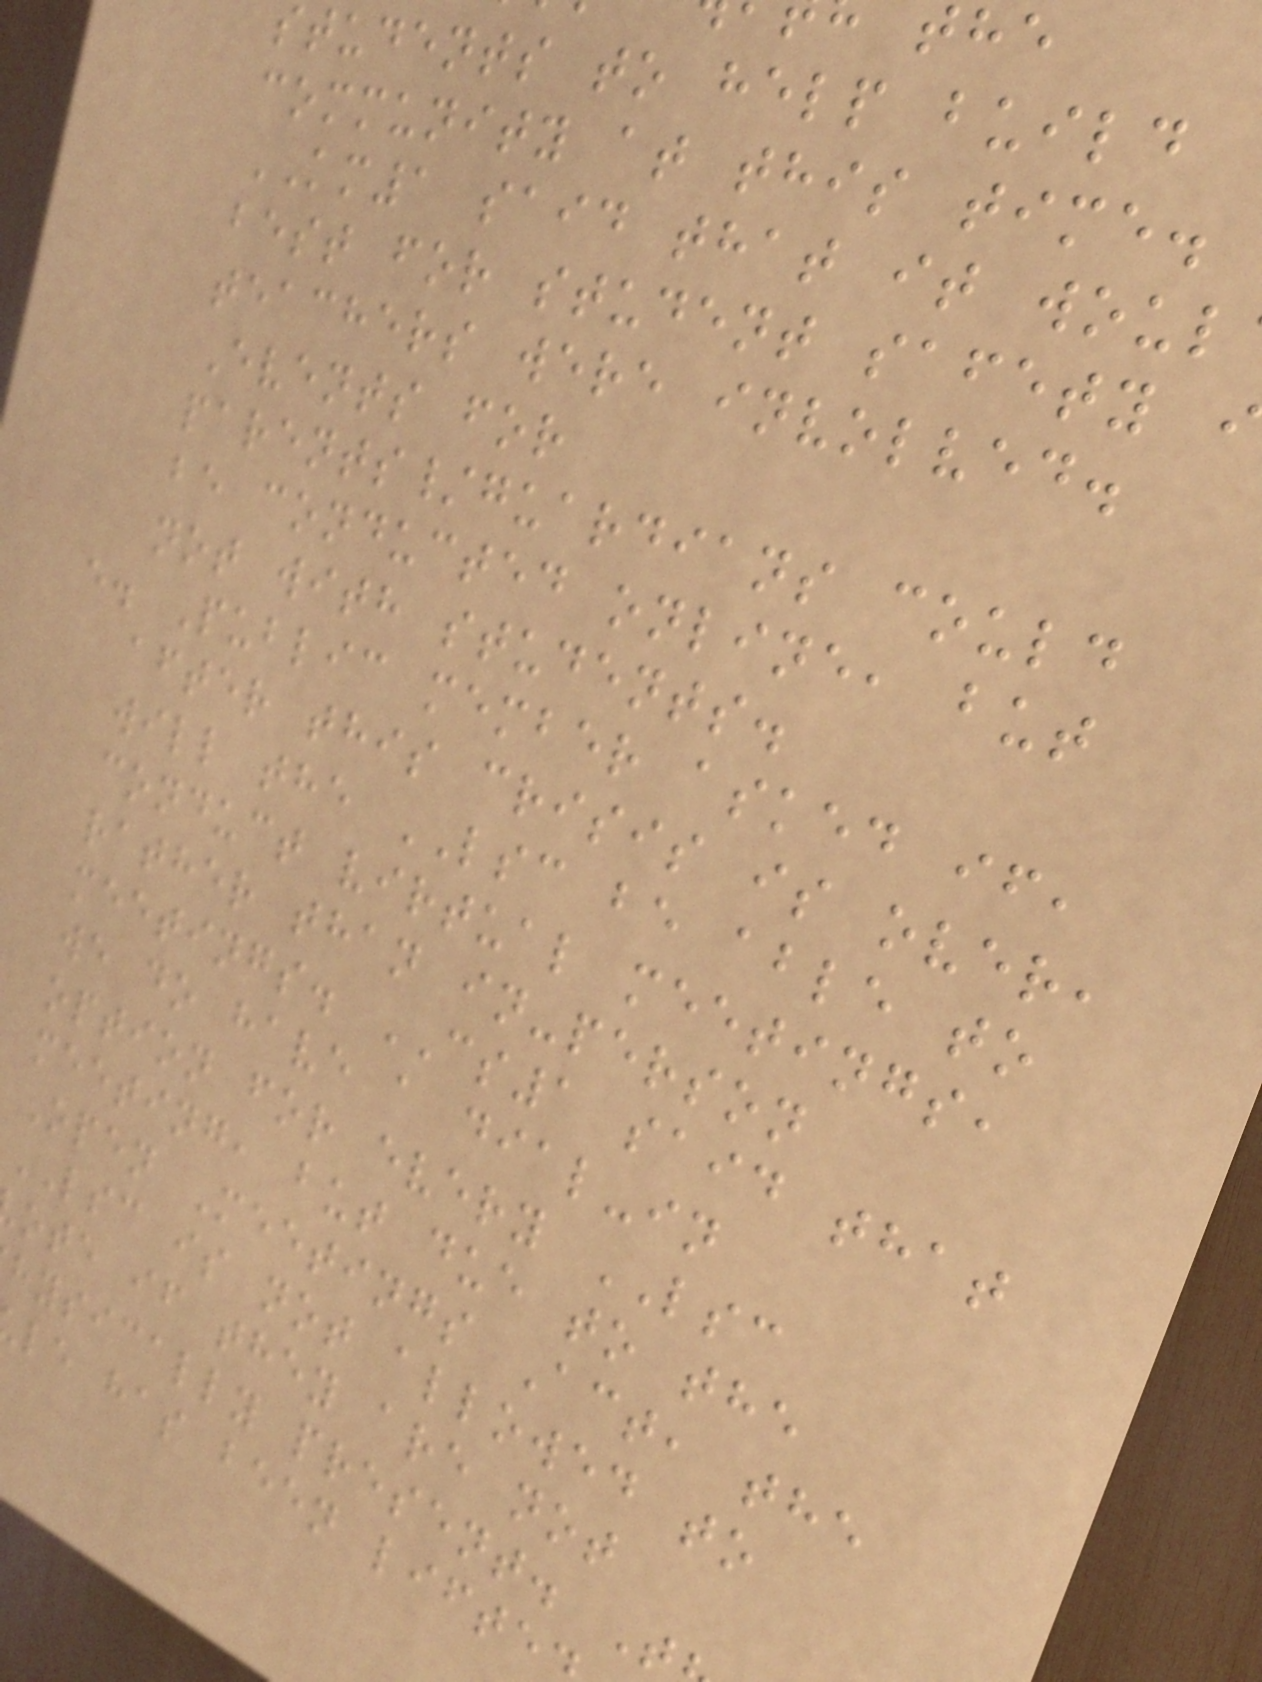students to help build
community at this time.
KM1 said that it woul
best for student safety
teachers were involved.
Events for
parents/guardians could
be conducted online, but
not with students.
e. Public member asked if,
after this crisis is over,
will the LSC be able to
conduct virtual meetings,
rather than in-person
meetings. CS1 said that
we do have a dial-in
option for every LSC
meeting, but due to the
Open Meetings Act, the
LSC is not allowed to
ote if they are not
hysically present. T
le has been lifte
